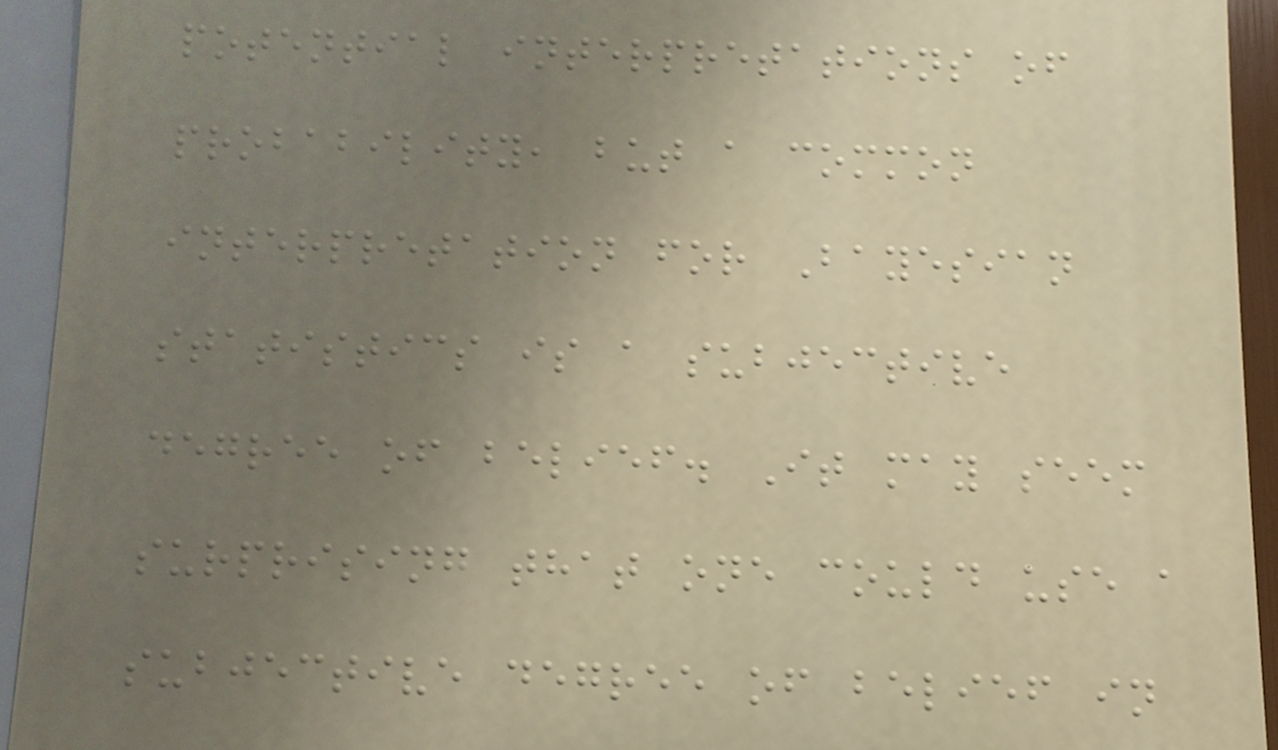potential interpretations of
probability, but a common
interpretation for Bayesian
statistics is a subjective
degree of belief. It may seem
surprising that one could use a
subjective degree of belief in
